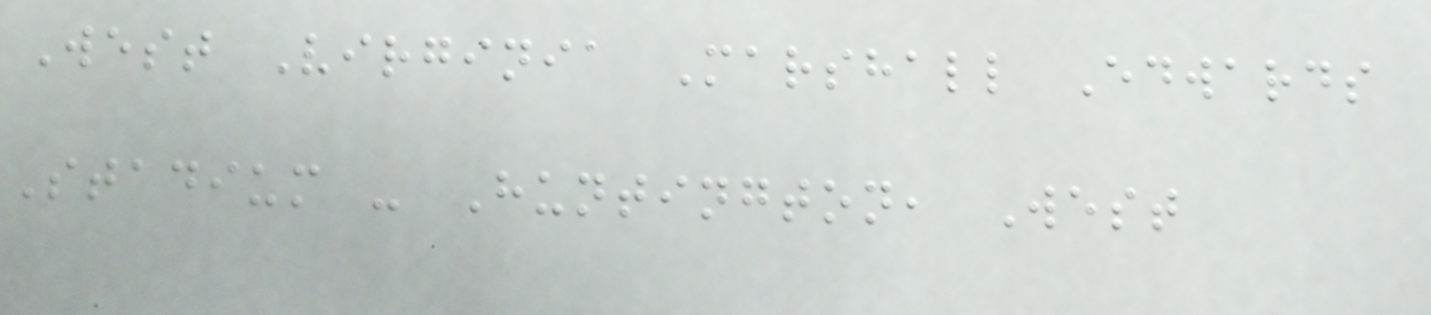West Virginia Marshall Edwards
Stadium - Huntington, West
